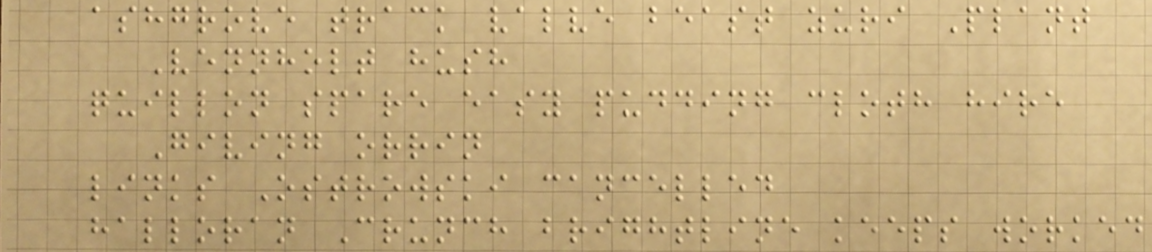ashgrove track valve beast zuri Plant
Vennholt hush
quillon spare easy pudding cloth hire
Giving orrin
links Ostrowski cancelled
halloran Crunch brightline keeps worked
